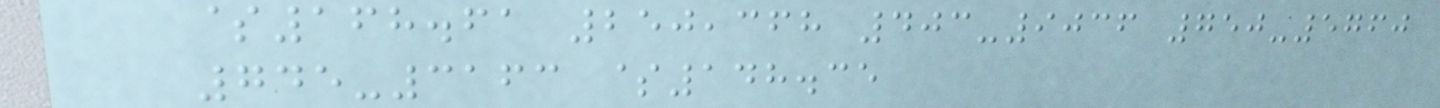$168.61 250,368 403-9036 750-5760
745-3163 $148.35
